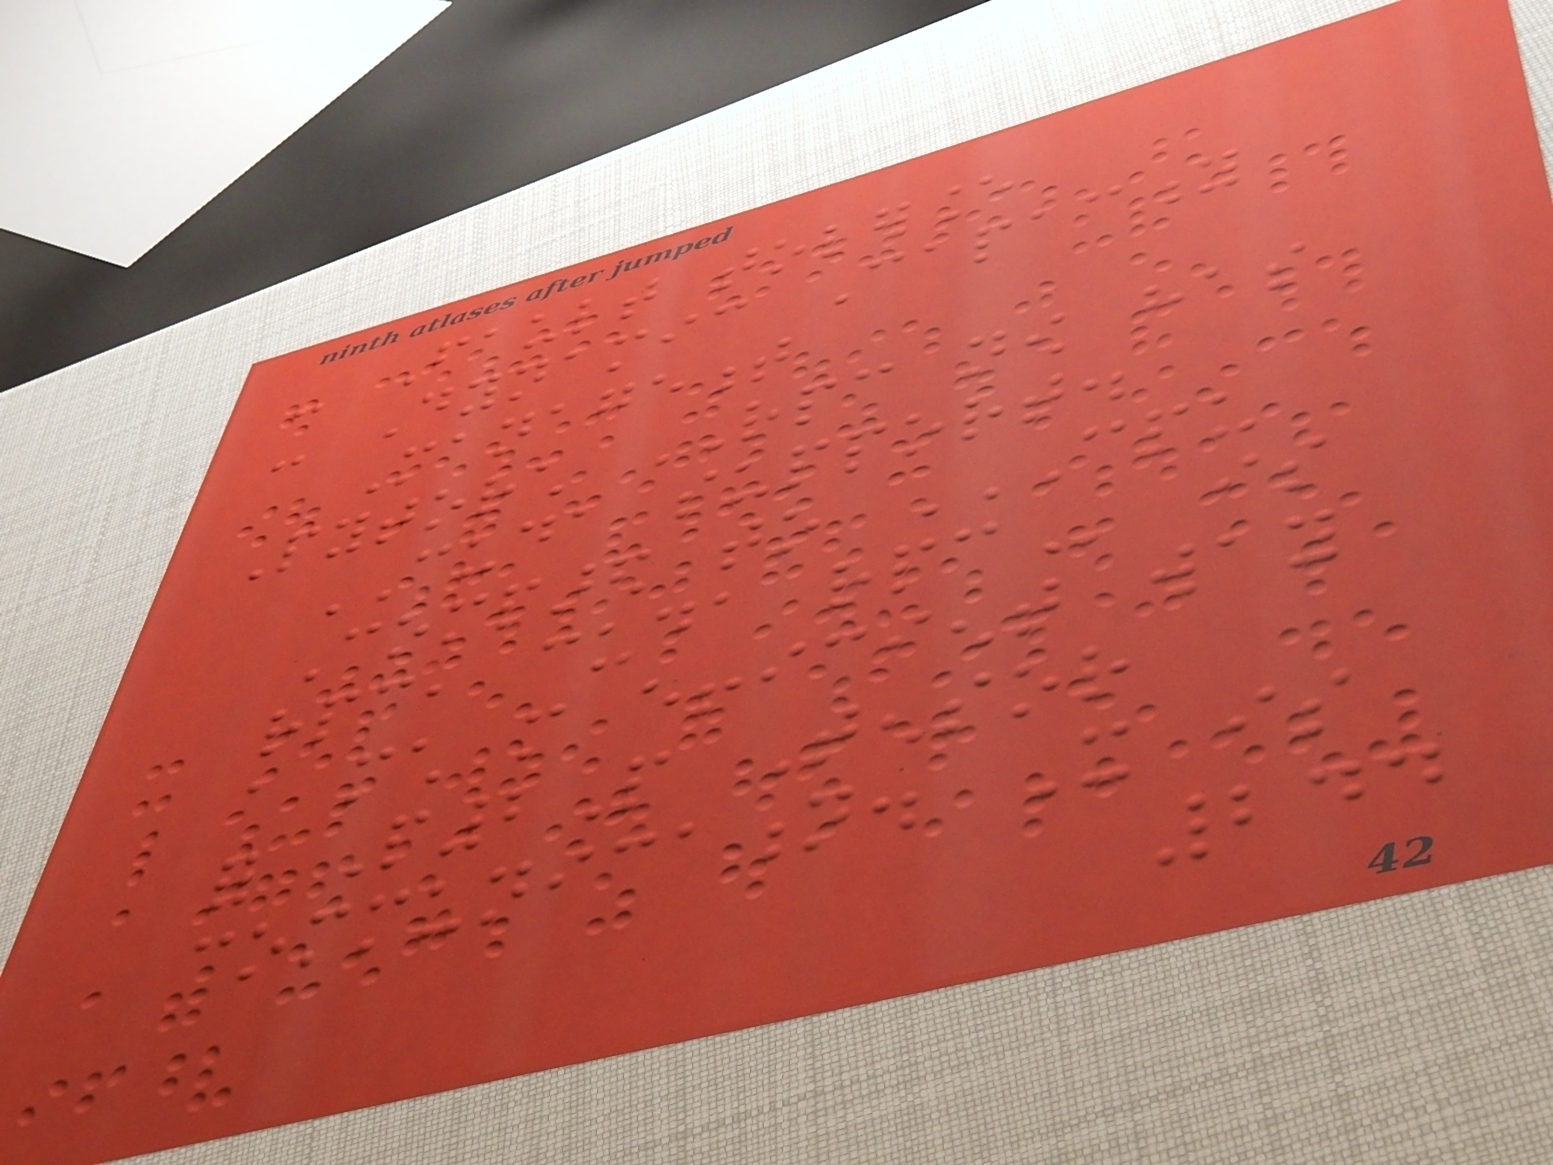- Fault tolerance
- Dynamic Capacity
Management
Pytorch RPC now has
CUDA support.
Compared to CPU
RPC, CUDA RPC is
a much more efficient way
for P2P Tensor
communication. It is
244
